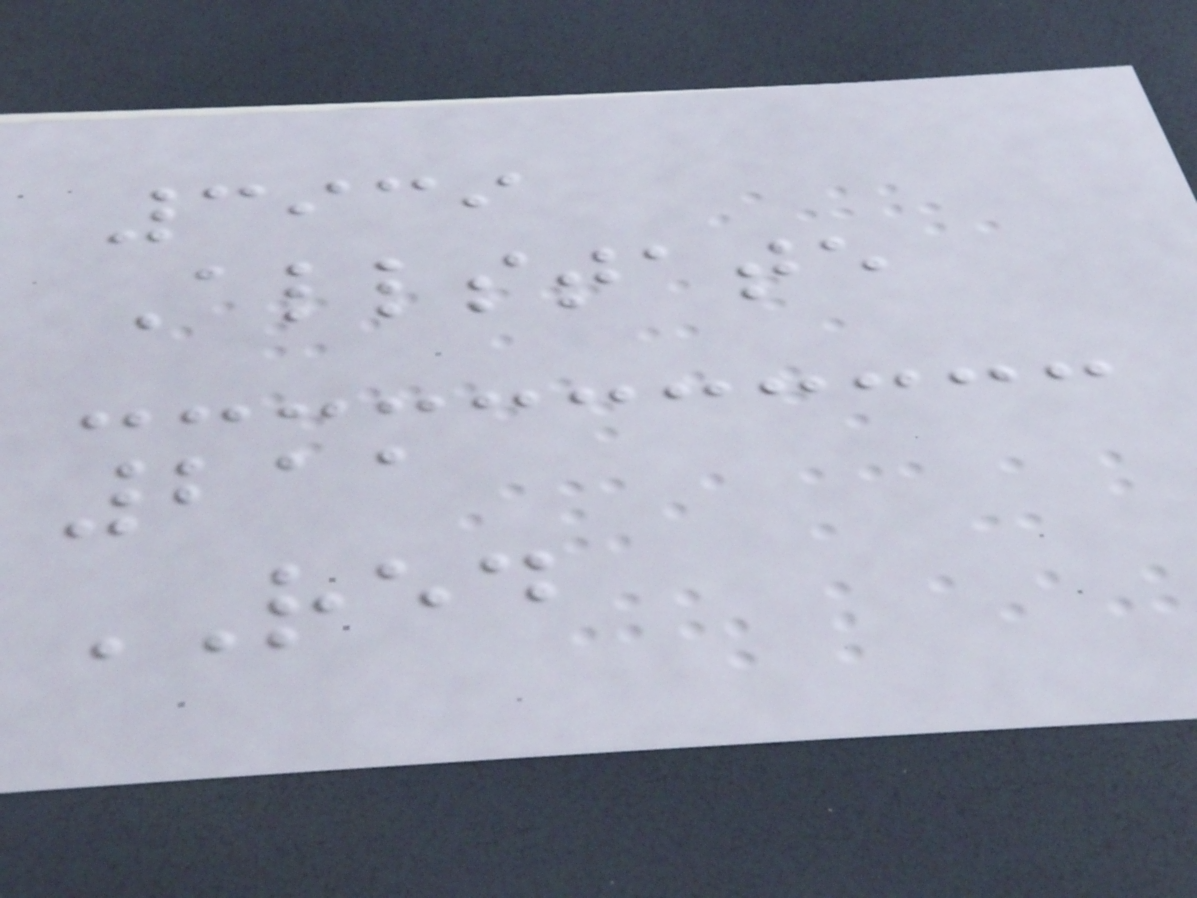3939
Allstate
211
RED
